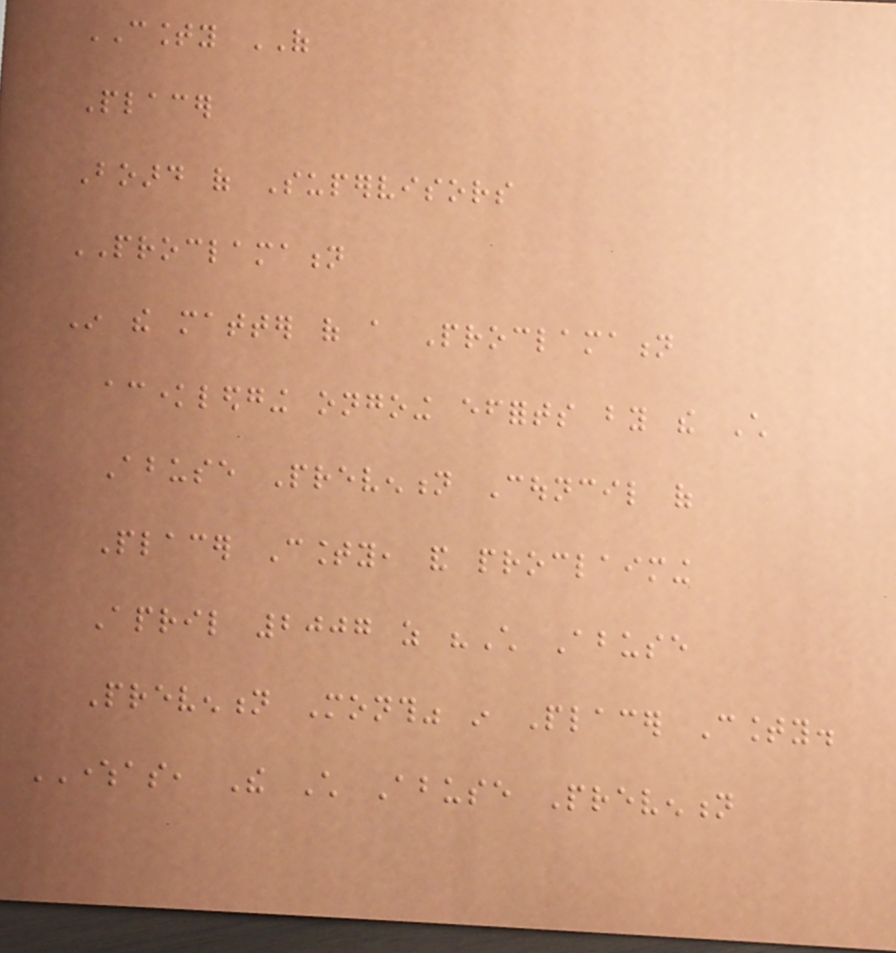COUNTY OF
Placer
Board of Supervisors
PROCLAMATION
In the matter of a Proclamation
acknowledging ongoing efforts by the Child
Abuse Prevention Council of
Placer County, and proclaiming
April 2007 as "Child Abuse
Prevention Month" in Placer County.
WHEREAS, The Child Abuse Prevention
